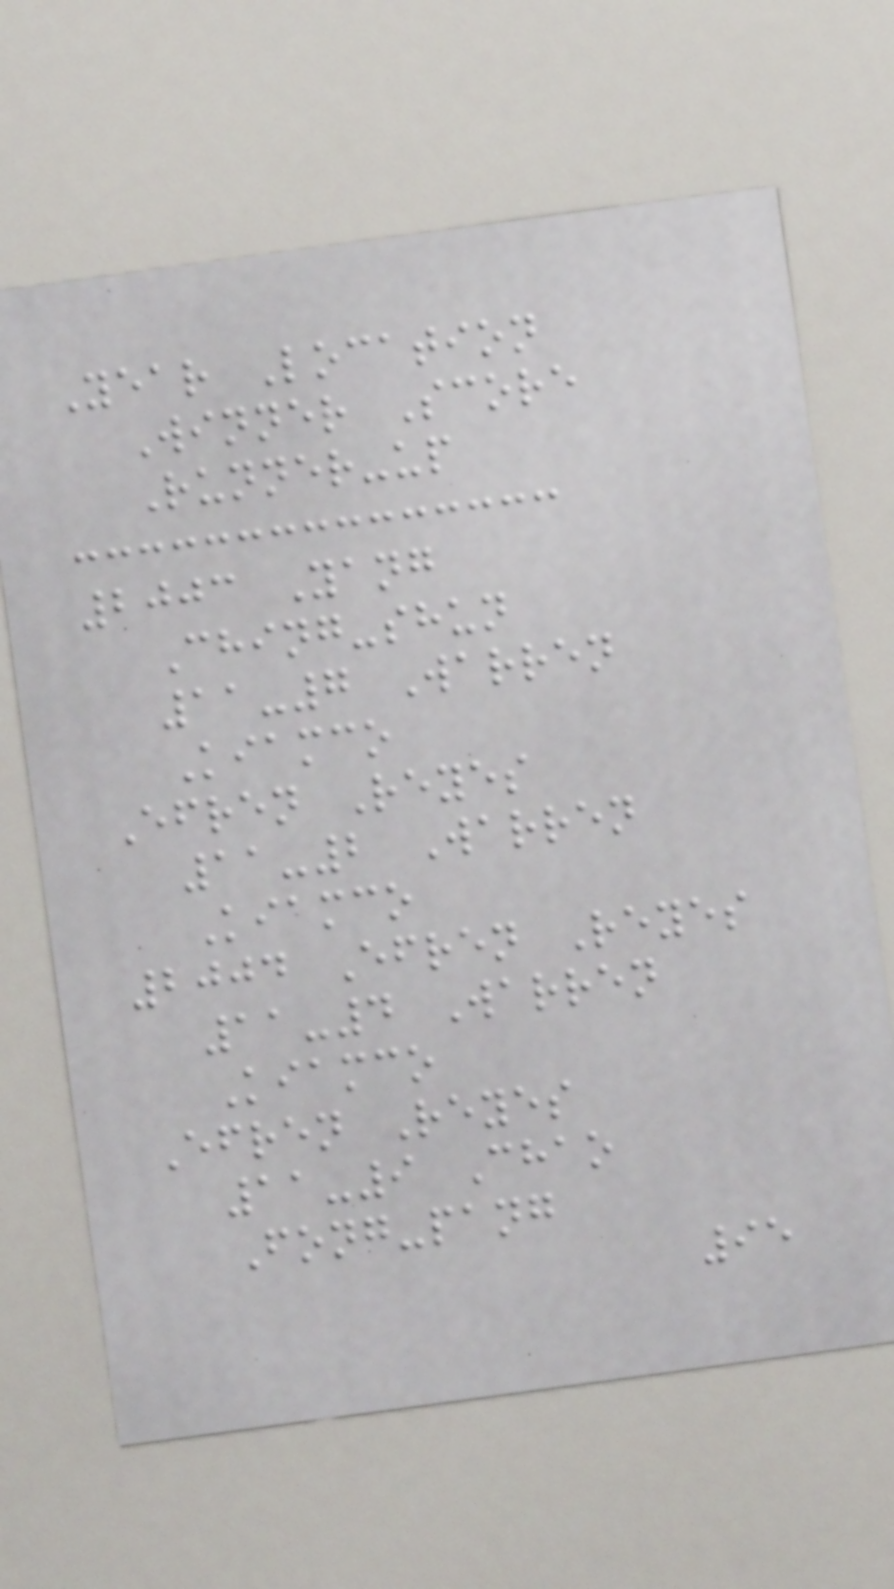Year Location
Winner Score
Runner-up
2003 Yang
Ching-shun
11-7 Warren
Kiamco
Efren Reyes
11-2 Warren
Kiamco
2004 Efren Reyes
11-4 Warren
Kiamco
Efren Reyes
11-9 Chao
Fong-pang
95
